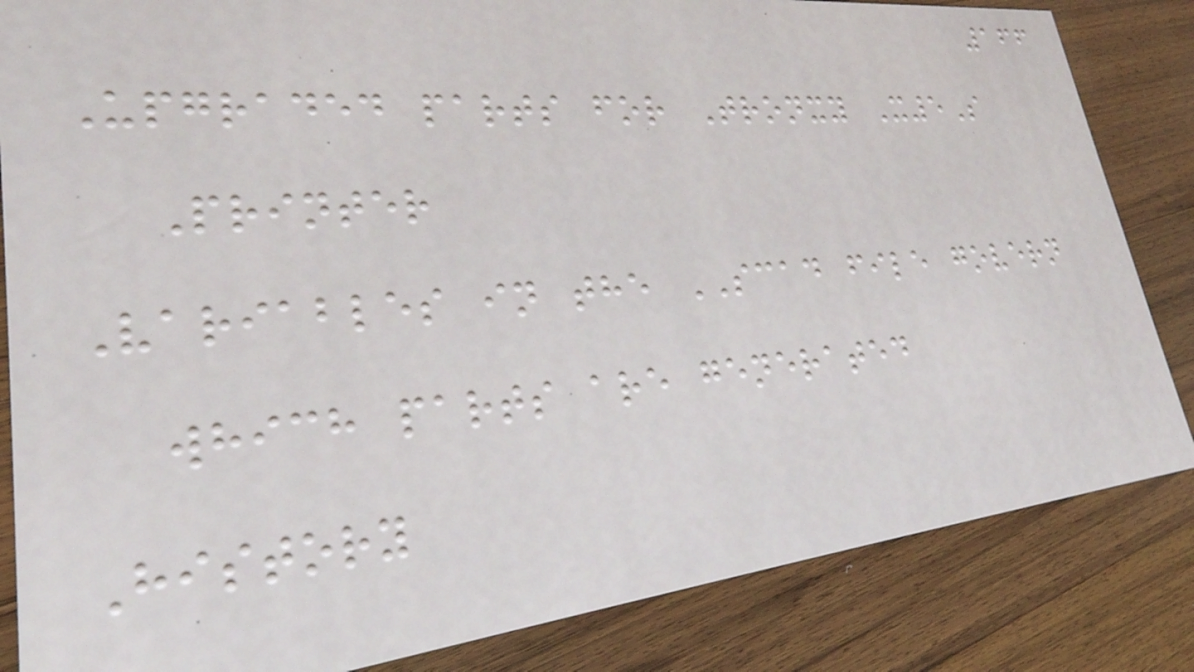166
Upgraded parts for Tronxy X5S
Printer
Variables in the SCAD file govern
which parts are generated
History
